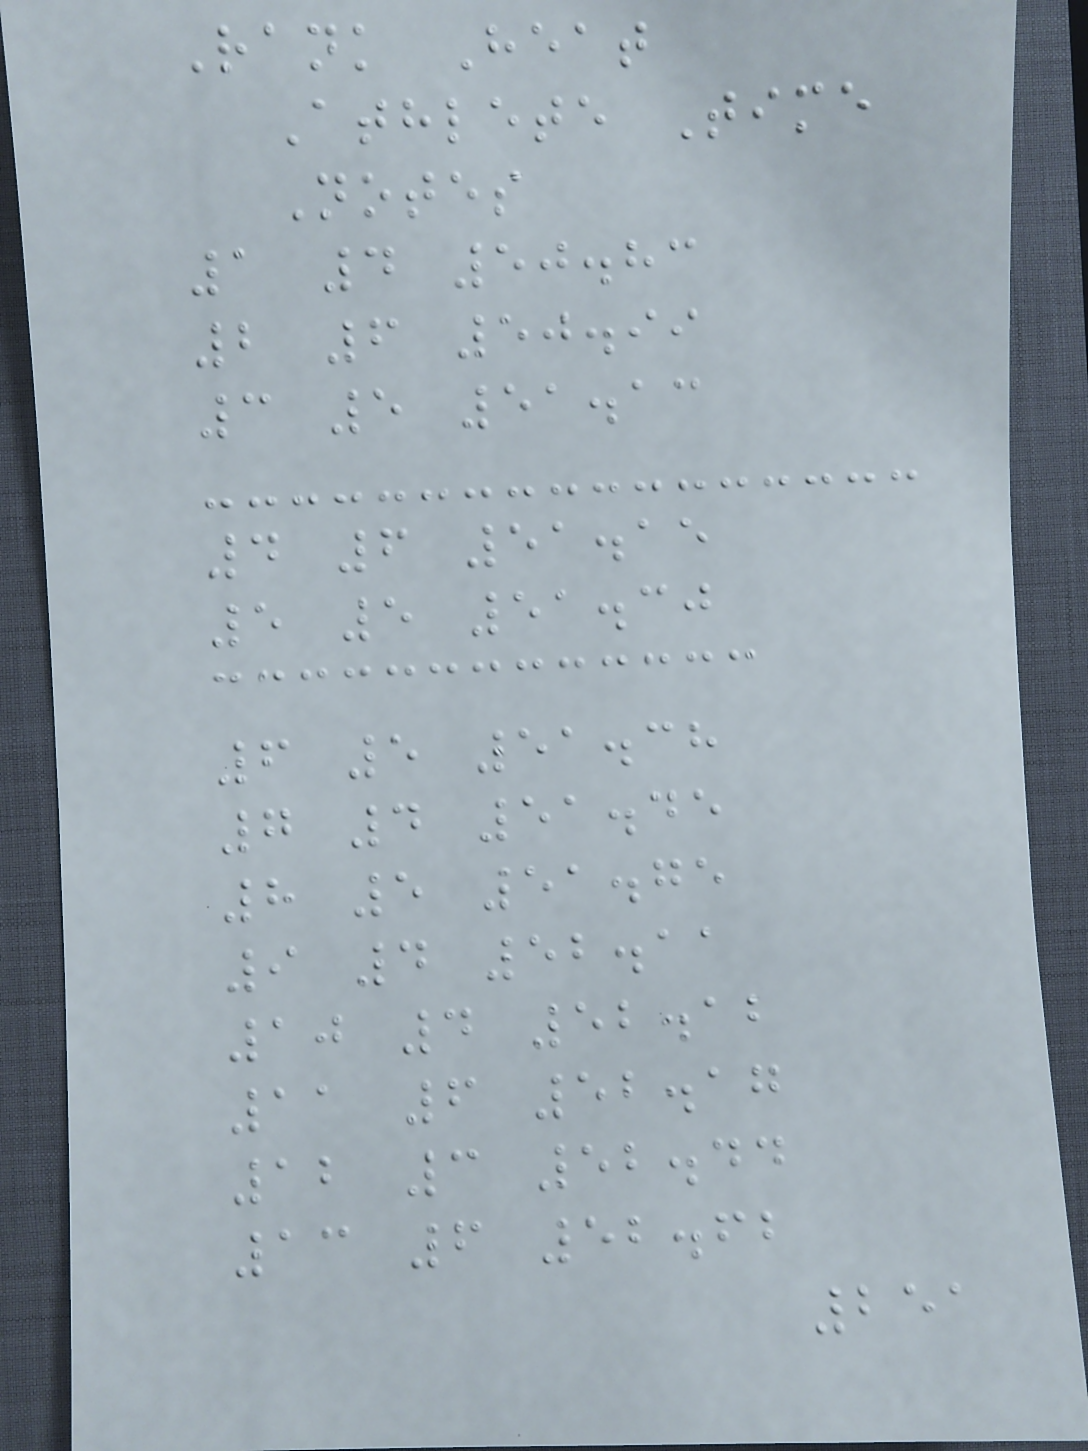Rank Heat
Athlete Time
Notes
1 4 50.83
2 6 50.99
3 5 51.13
4 6 51.15
5 5 51.30
6 5 51.38
7 4 51.45
8 5 51.75
9 4 52.11
10 4 52.12
11 6 52.17
12 3 52.44
13 6 52.62
251
